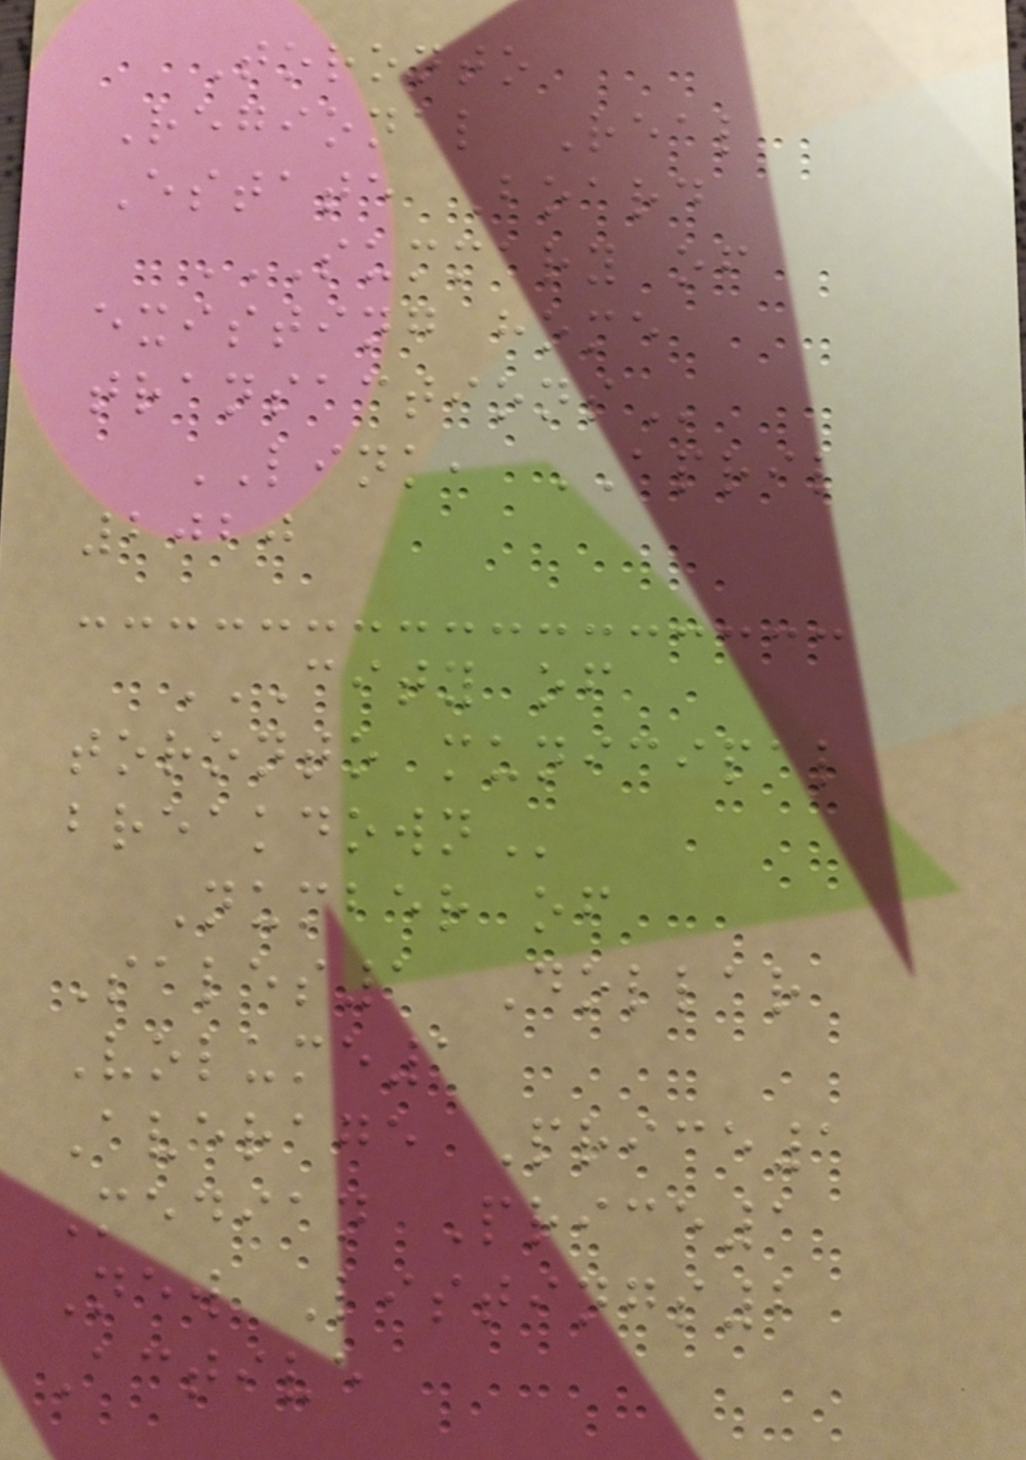Toronto
Regional Real
Estate Board
SUMMARY OF
EXISTING HOME
TRANSACTIONS
LINK, APRIL
2020
CITY OF
TORONTO MUNICIPAL
BREAKDOWN
Number of
Sales1 Dollar
Volume1
Average Price1
Median Price1
New Listings2
Active
